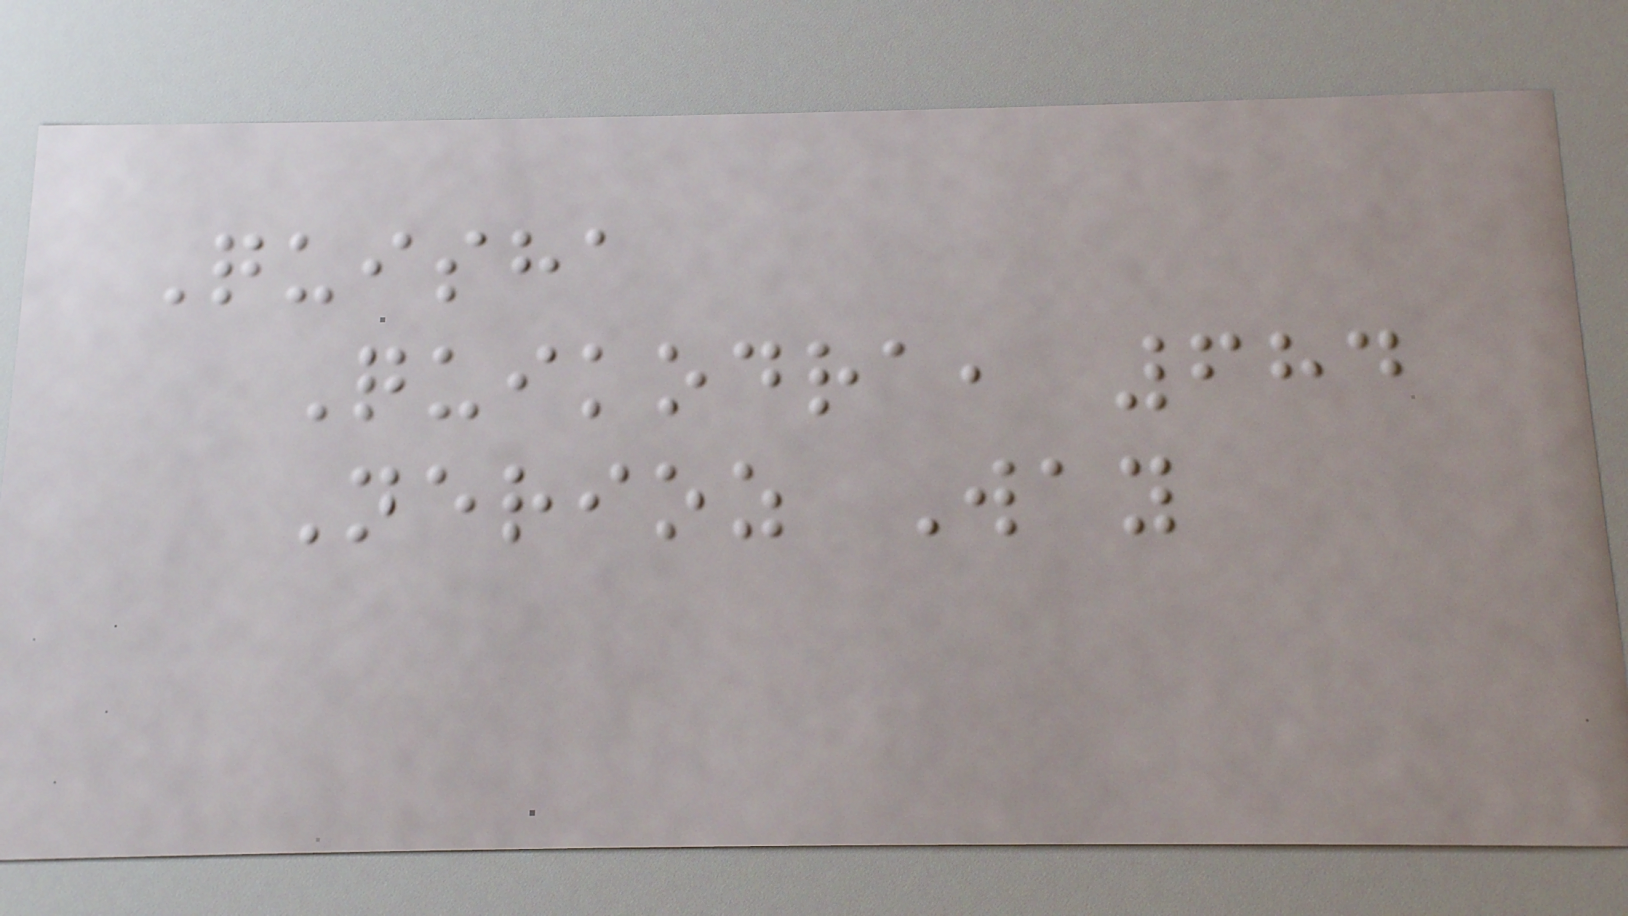Quisha
Quikodra, 684
Nerioz Way
